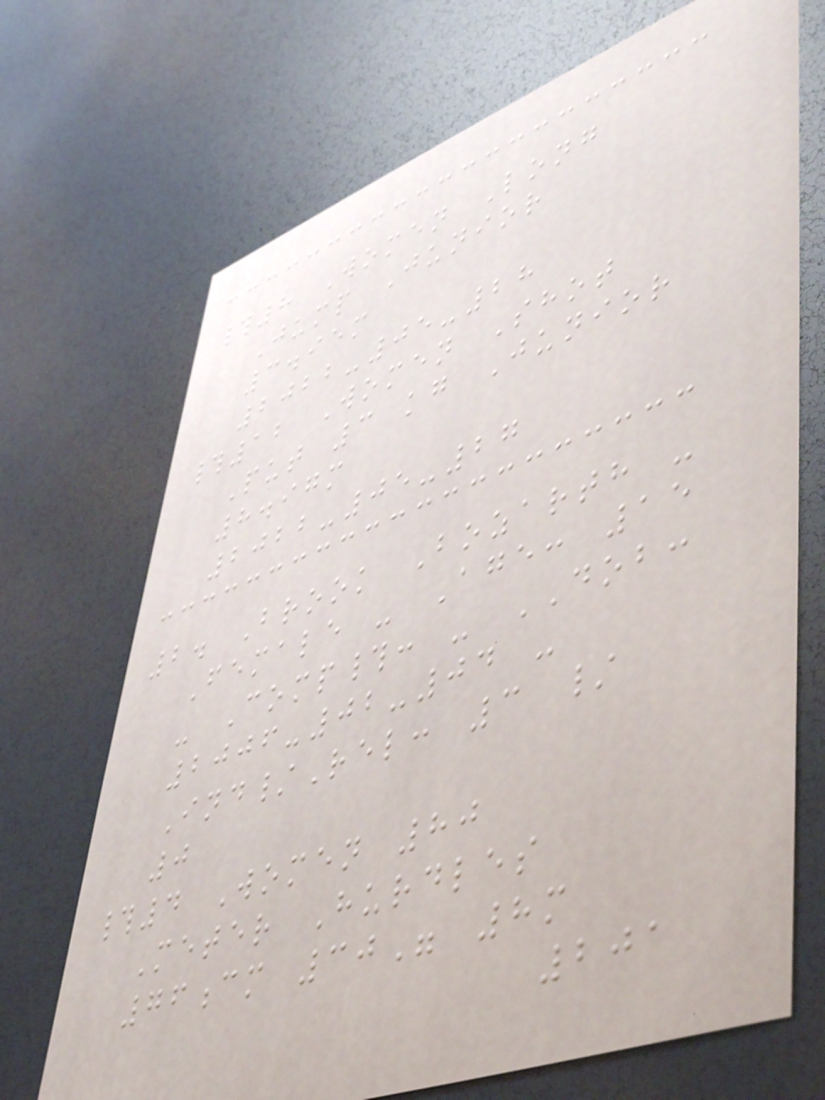#8 Women Long
Jump Junior
3.95m
2022-05-28
#12 Women Shot
Put 3 kg Junior
8.97m
2022-05-27
2. Brook Bozarth -
Female - Age: 15
- Comp#: - DOB:
2006-02-04 -
Ind/Rel: 3 /
0
#4 Women 80
Meter Hurdles
76cm 30" 8m
201
